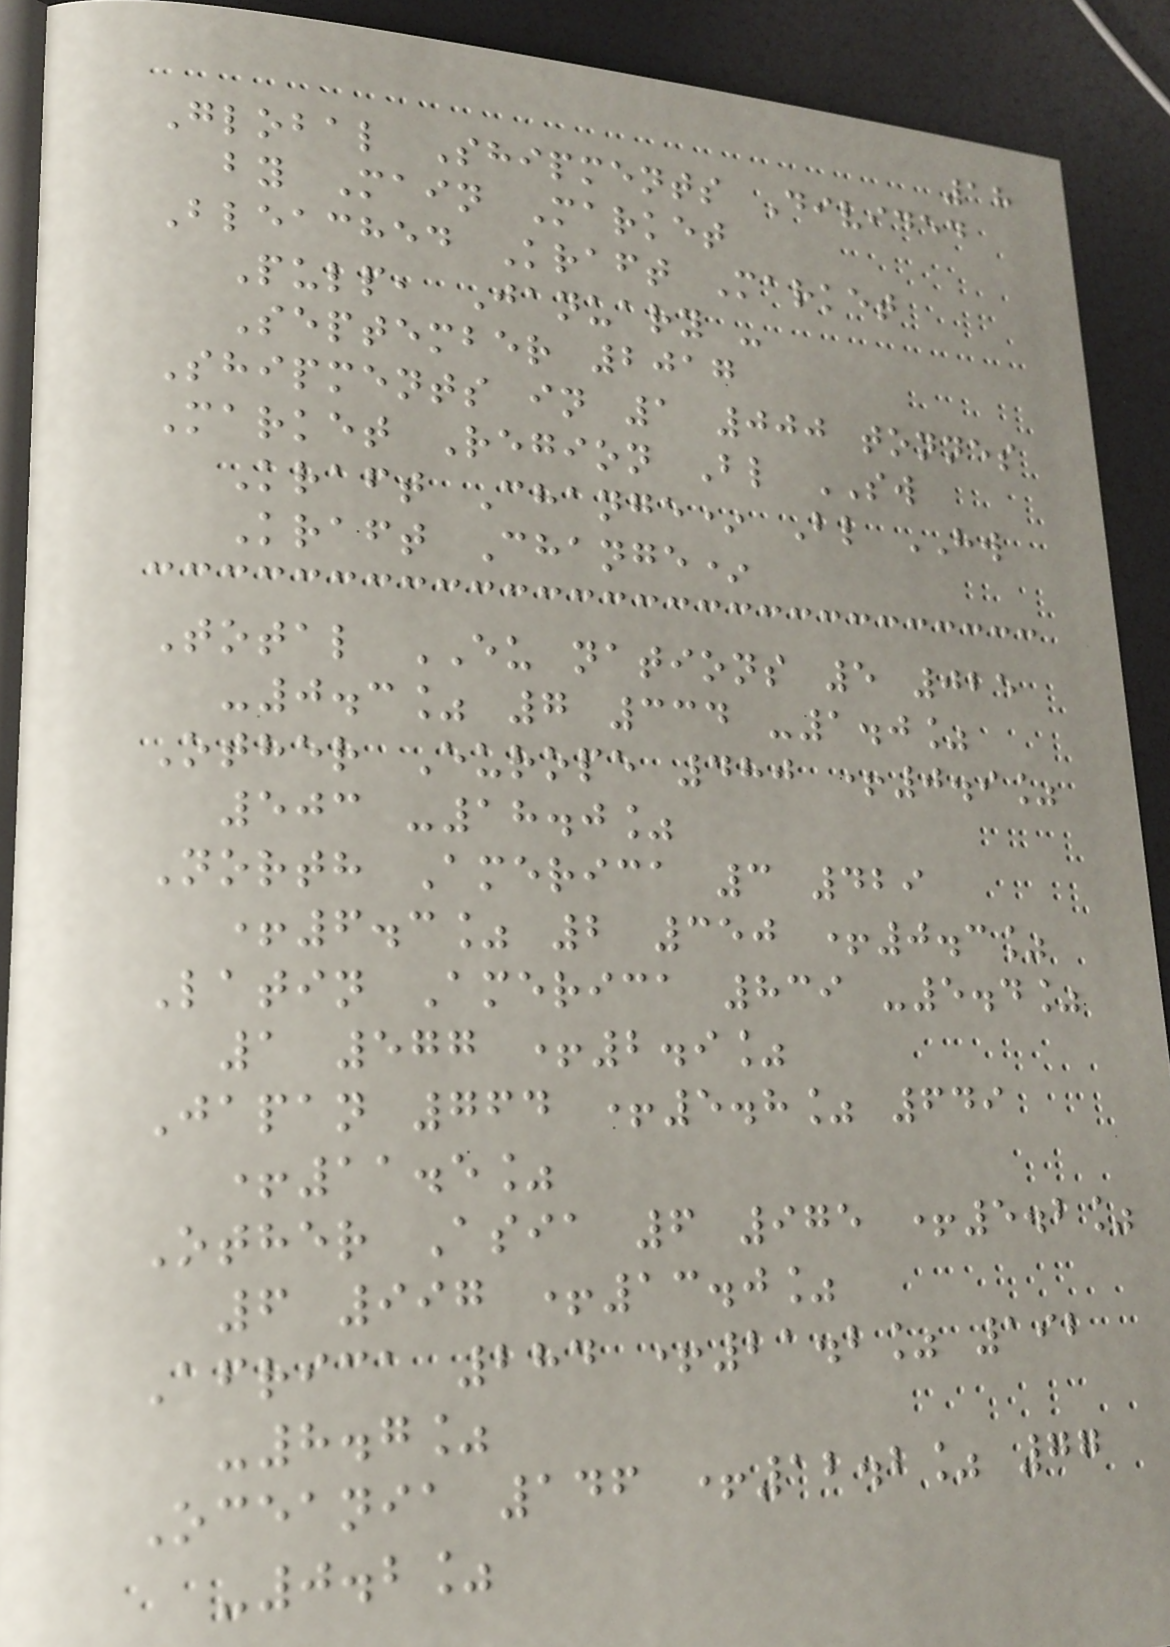18
Global Shipments Divided
by Main Market
Bleached Kraft Market
Pulp, January -
September 2017
Shipments in 1 000 tonnes
Market Region Bl SW
Kraft Change* Bl HW
Kraft Change*
Total EU nations 5 025
-0.3% 7 334 -1.0%
Other Europe 480 +0.9%
503 -18.0%
North America 3 429
+6.3% 2 350 +0.3%
Latin America 839 -5.4%
1 577 +2.9%
Japan 764 +5.8% 649
+11.5%
Other Asia 6 975 +5.2%
6 997 +13.0%
Africa 284 +21.2% 192
-8.7%
Oceania 146 +12.2% 77
-0.2%
